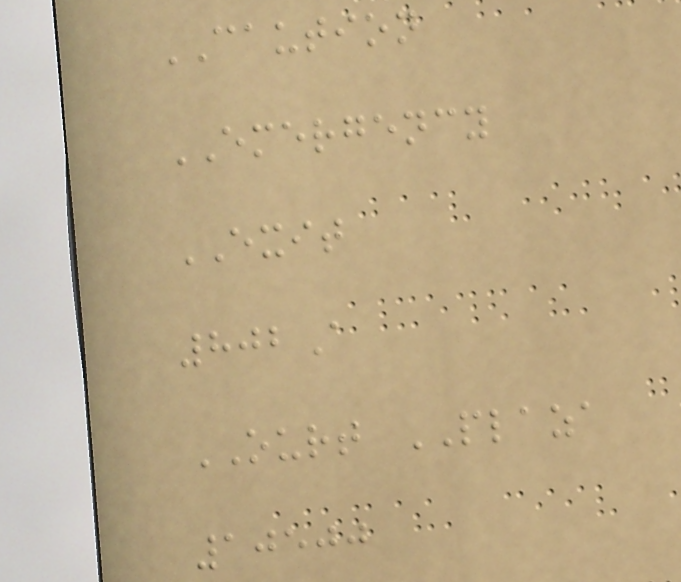CAUTION
EMERGENCY
EXIT
802A
OURT PLAZA
10500
